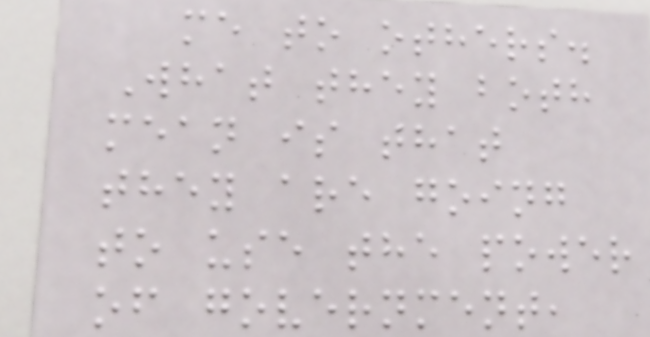me to others.
What they both
mean is that
they are going
to use the power
of government,
